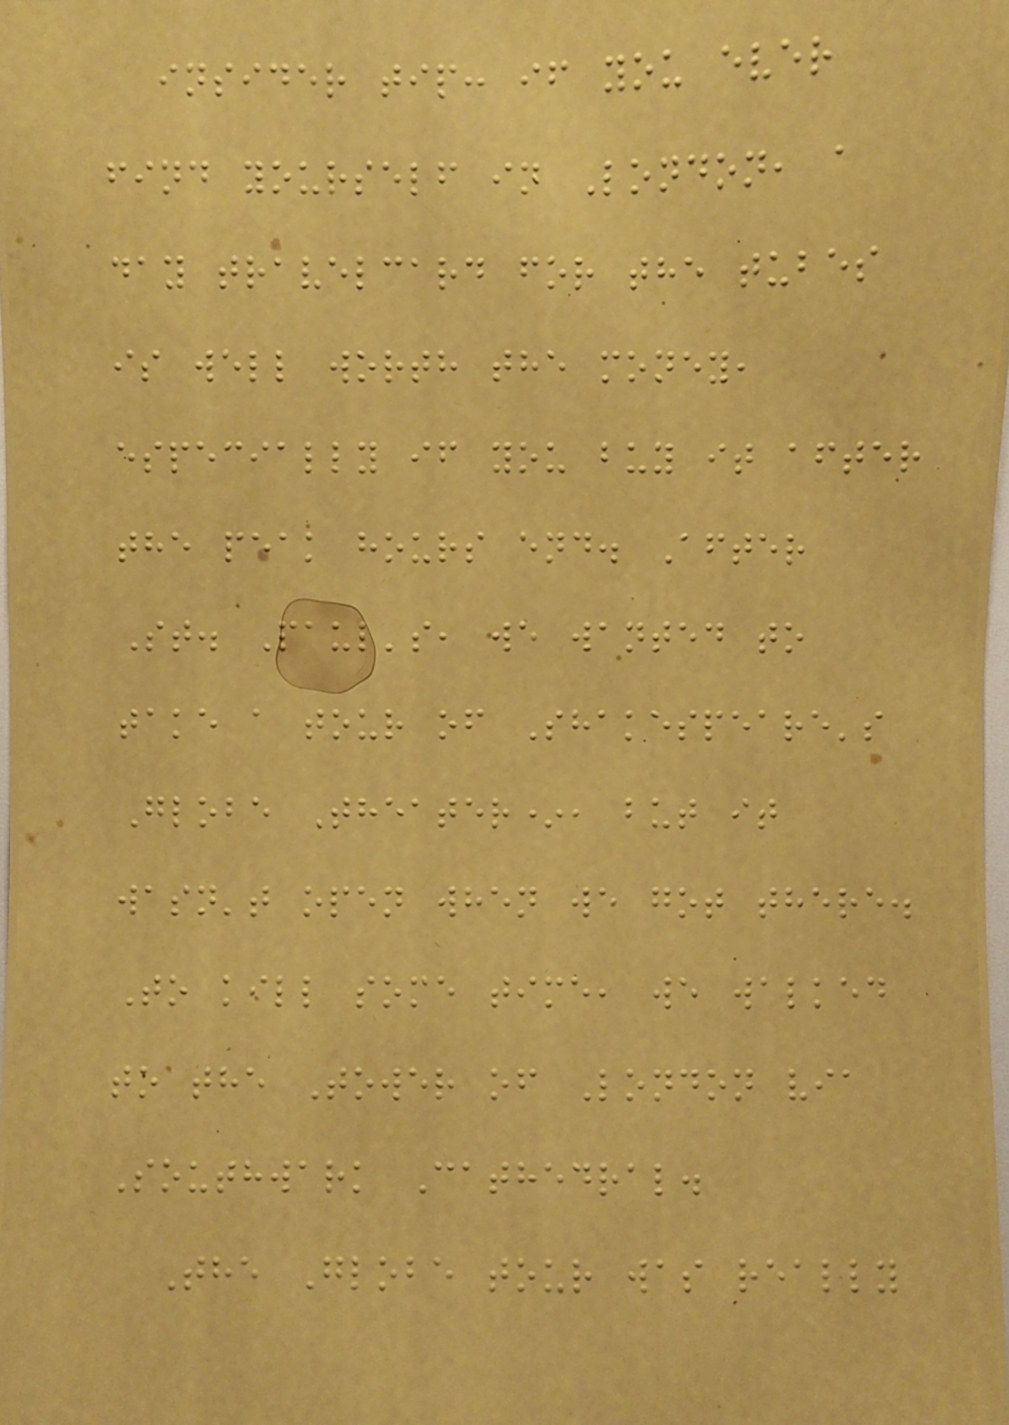insider tip: if you ever
find yourself in London, a
day travelcard for the tubes
is well worth the money,
especially if you buy it after
the peak hours end. After
St. Paul's, we wanted to
take a tour of Shakespeare's
Globe Theater*, but it
wasn't open when we got there.
To kill some time, we walked
to the Tower of London via
Southwark Cathedral.
The Globe tour was really
